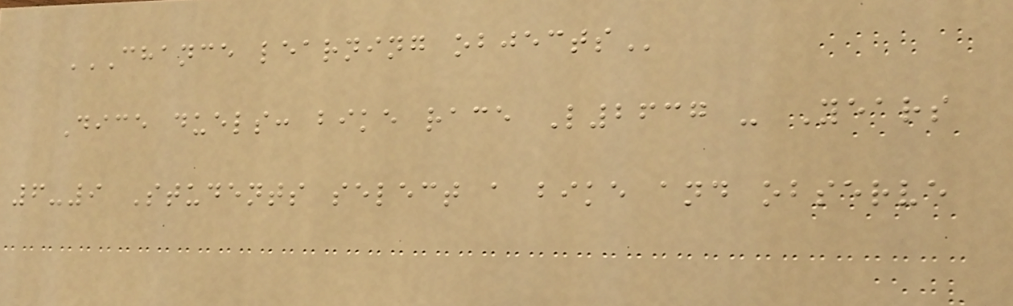CHANCE LEARNING OBJECTS
Dice duels: bike race L2637 - Years
6-9 Students select a bike and observe
